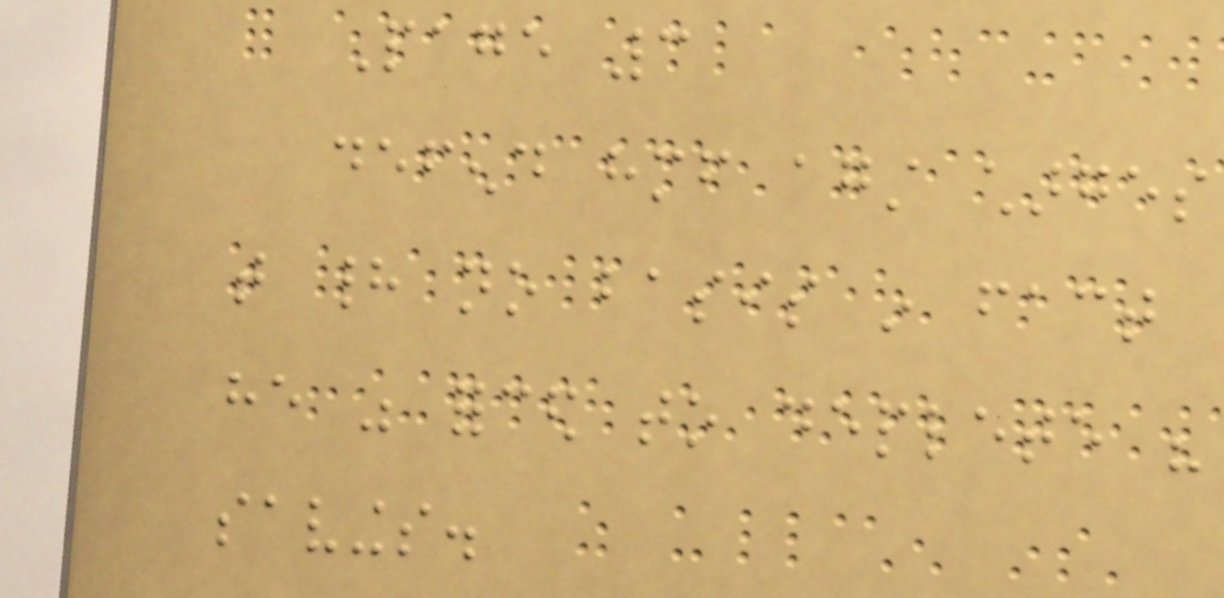Page 3
defend himself against charges
that had no basis in fact
he was forced to deplete his
savings.
